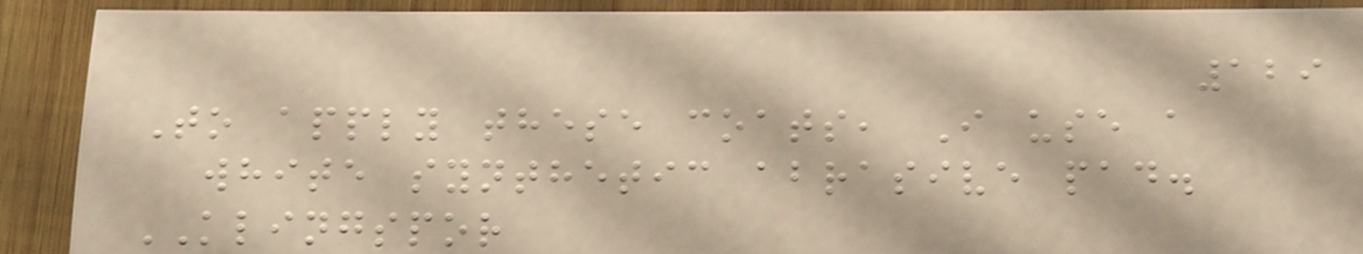129
To apply these coats, I use a
white synthetic abrasive pad.
KLINGSPOR
